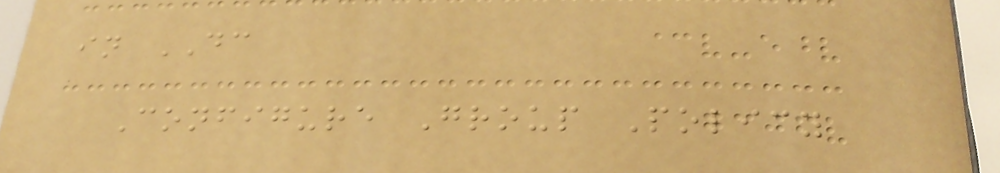in DC
Configure Group Policy
